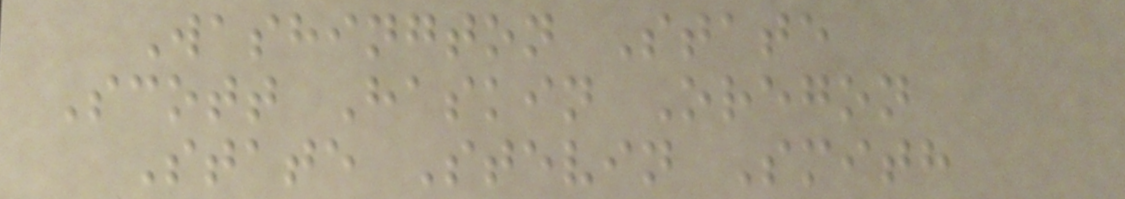Washington State
Scott Haskin Oregon
State Stevin Smith
